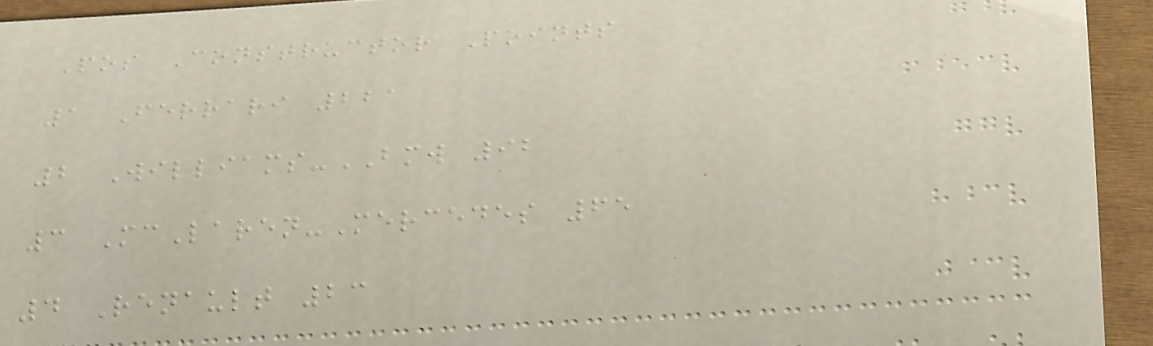Pos Constructor Points
1 Ferrari 221
2 Williams-BMW 92
3 McLaren-Mercedes 65
4 Renault 23
